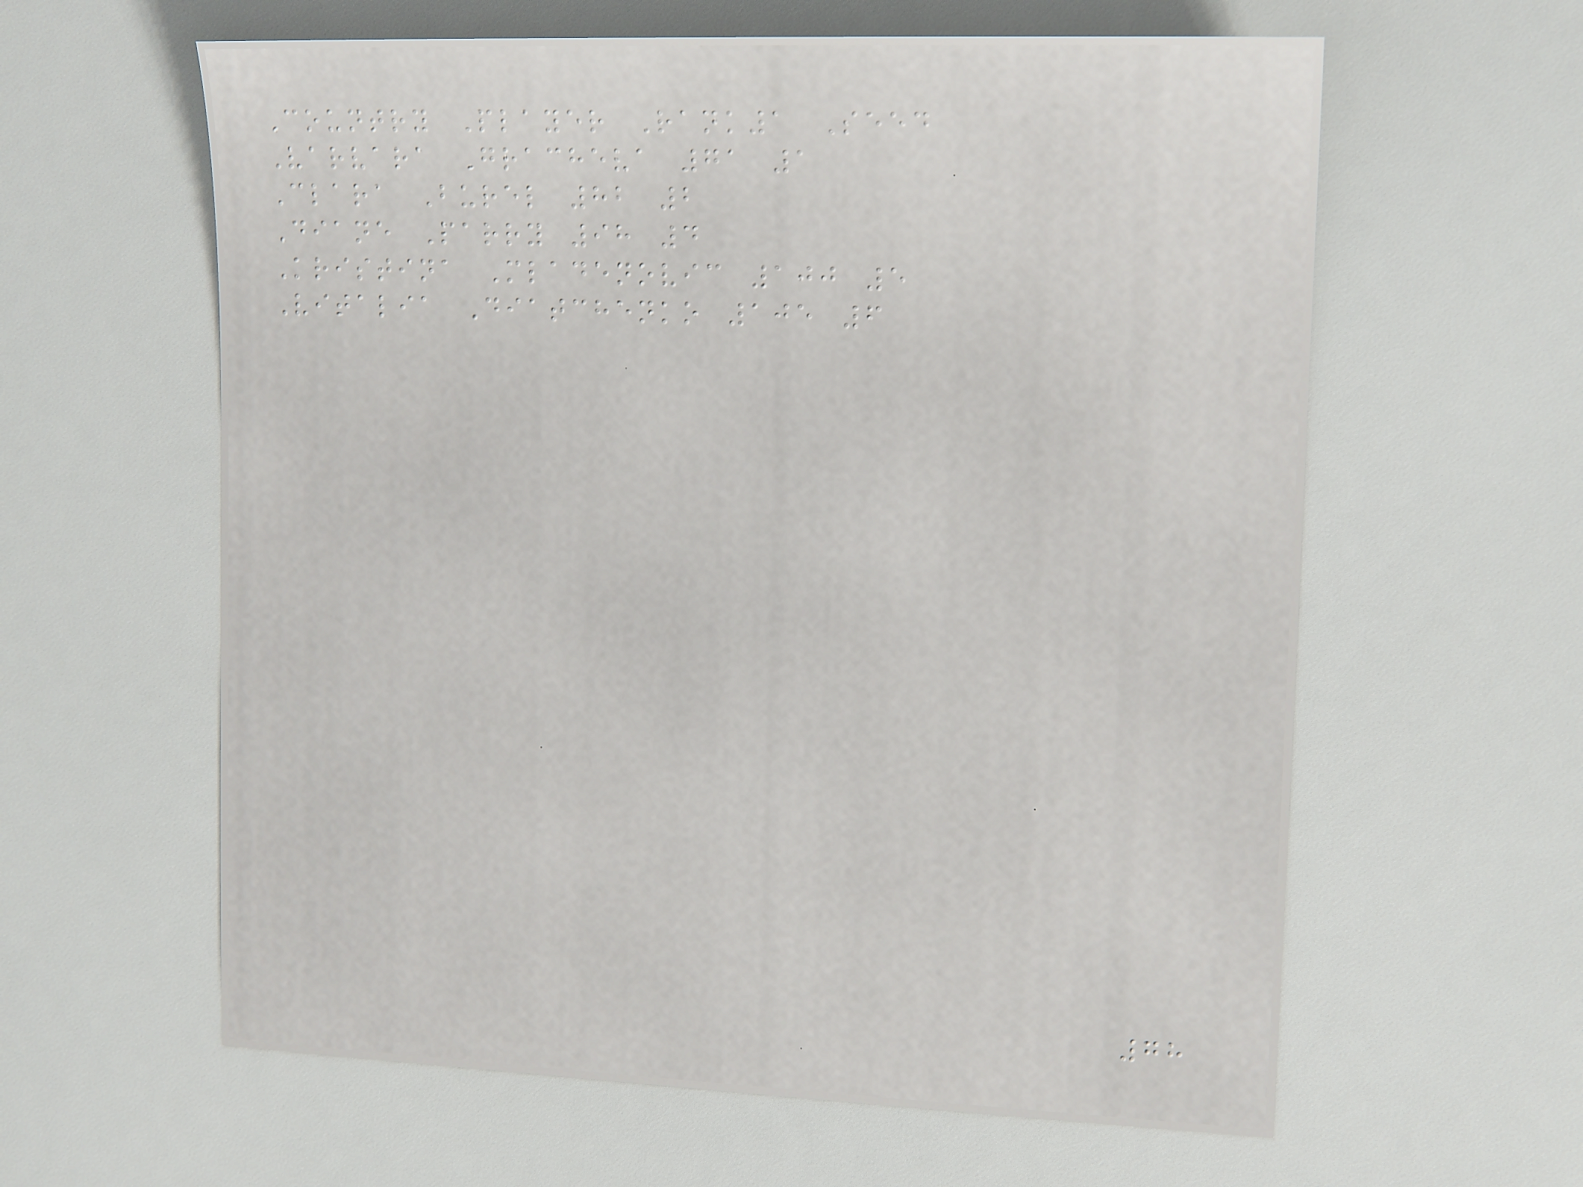Country Player Rank1 Seed
Varvara Gracheva 71 1
Clara Burel 82 2
Diane Parry 98 4
Kristina Mladenovic 100 5
Vitalia Diatchenko 105 6
78
